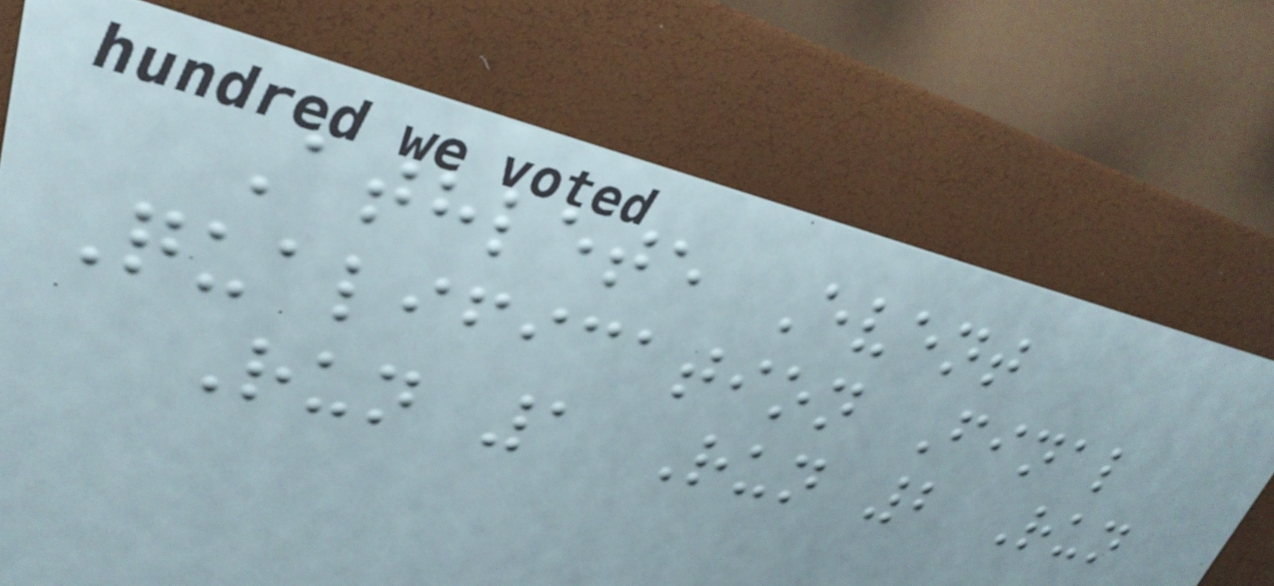Athlete Event
Qualification Final
Run 1 Run 2 Run
